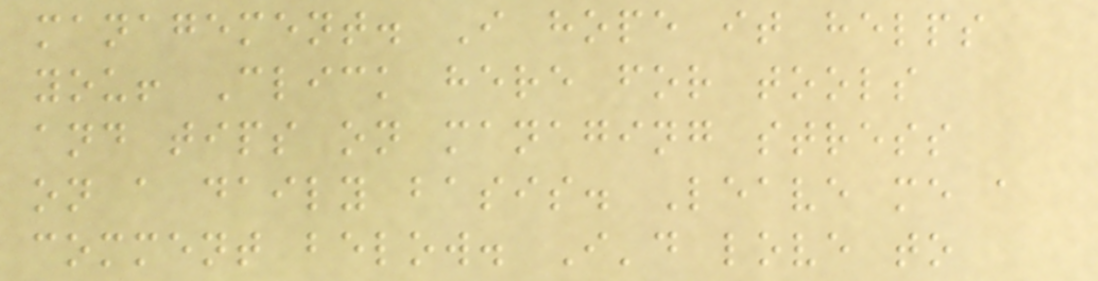management. I hope it helps
you! Click here for tools
and tips on managing stress
on a daily basis. Leave me a
comment below. I'd love to
